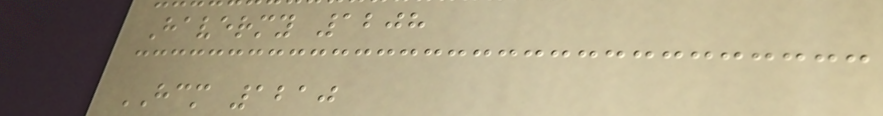Havermy 1208
HCM 1210
